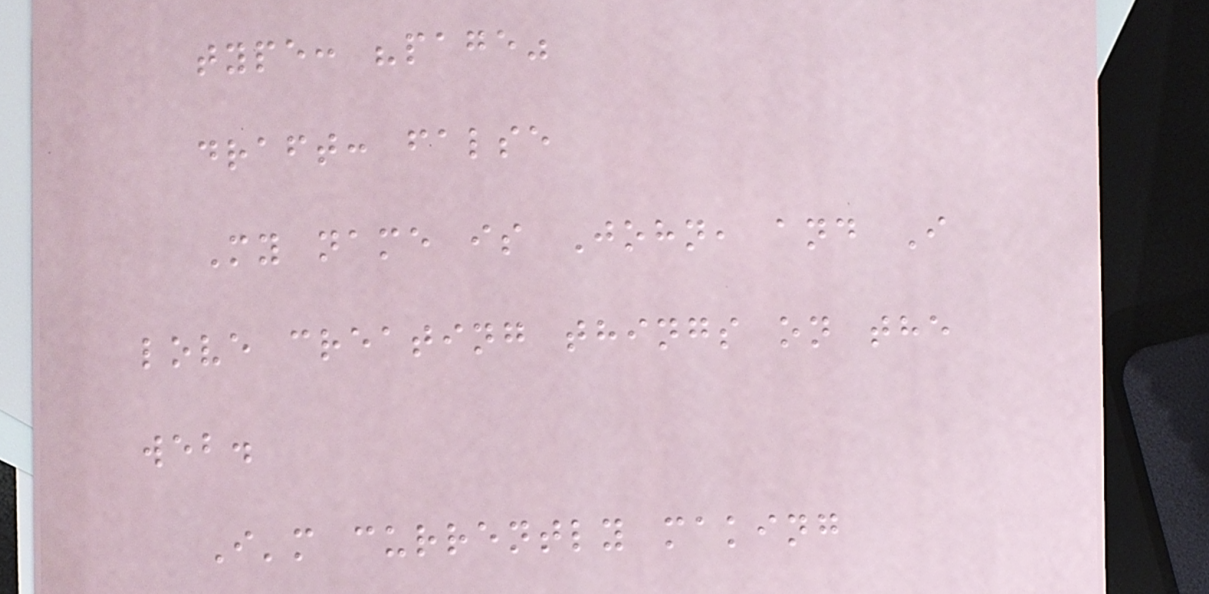type: "page"
draft: false
My name is John, and I
love creating things on the
web.
I'm currently making
